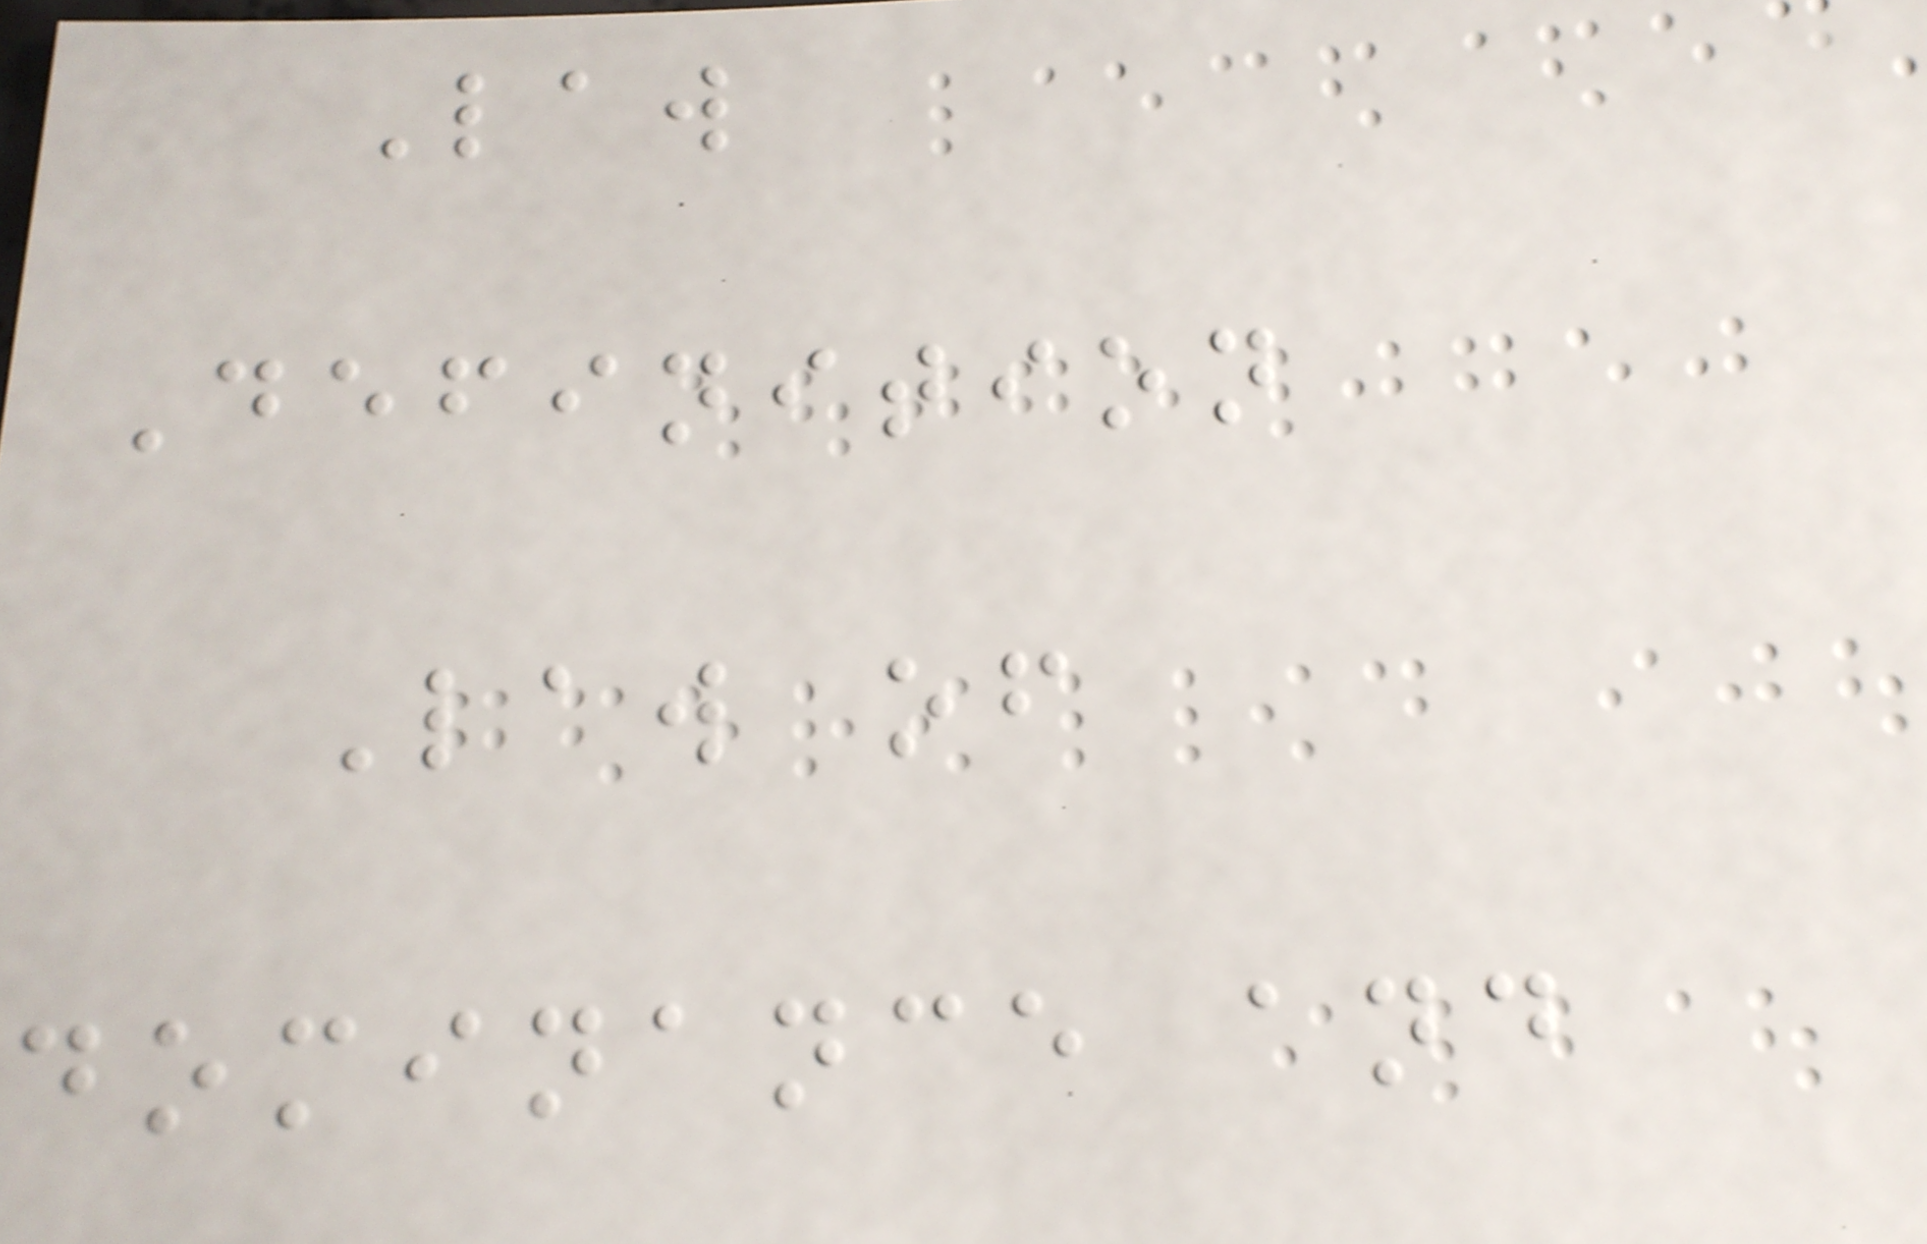Law
Definition
Law of
dominance and
